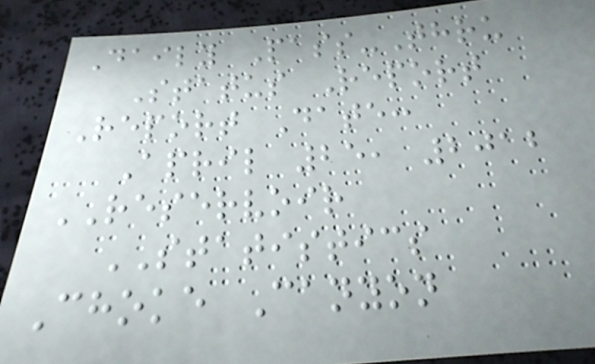Daily Pass-Thru
Status Report
Report Date:
April 25, 2012
RESERVOIR
STATISTICS
Choke Canyon
